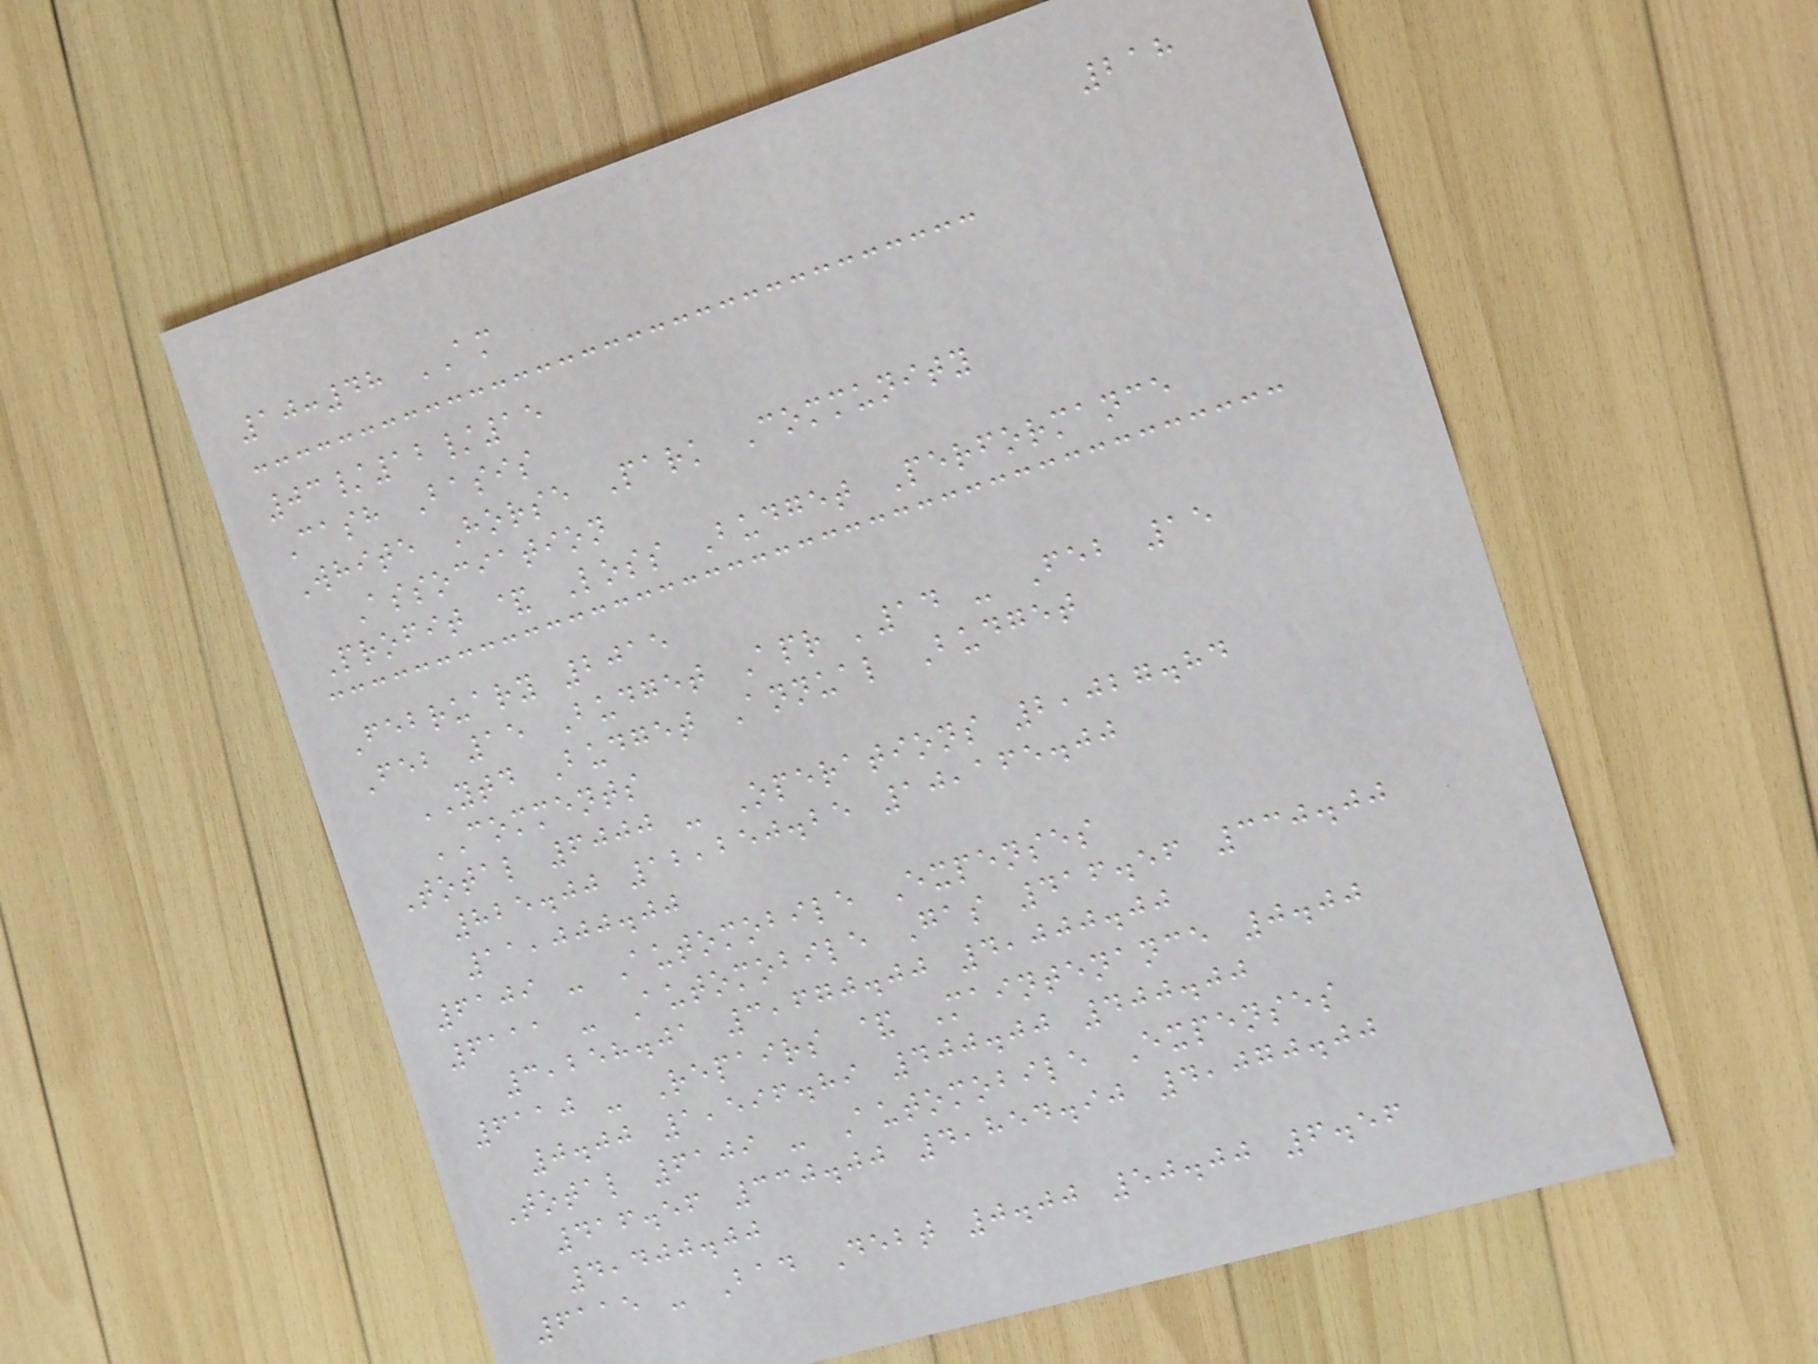218
10:48 AM
03/12/15
Cash Basis
White Horse Park Community
Association
Profit & Loss Budget Performance
February 2015
Feb 15 Budget Apr '14 - Feb 15
YTD Budget Annual Budget
COMMENTS
Total 6000 - Operations 2,027.84
825.00 12,250.25 10,165.00
11,000.00
6109 - Automobile Expenses
6111 - Automobile Gas 416.56 330.00
3,258.01 3,670.00 4,000.00
6110 - Repairs & Maintenance 0.00
0.00 1,596.89 400.00 400.00
Total 6109 - Automobile Expenses
416.56 330.00 4,854.90 4,070.00
4,400.00
6115 - Bad Debt 0.00 50.00 6.56
